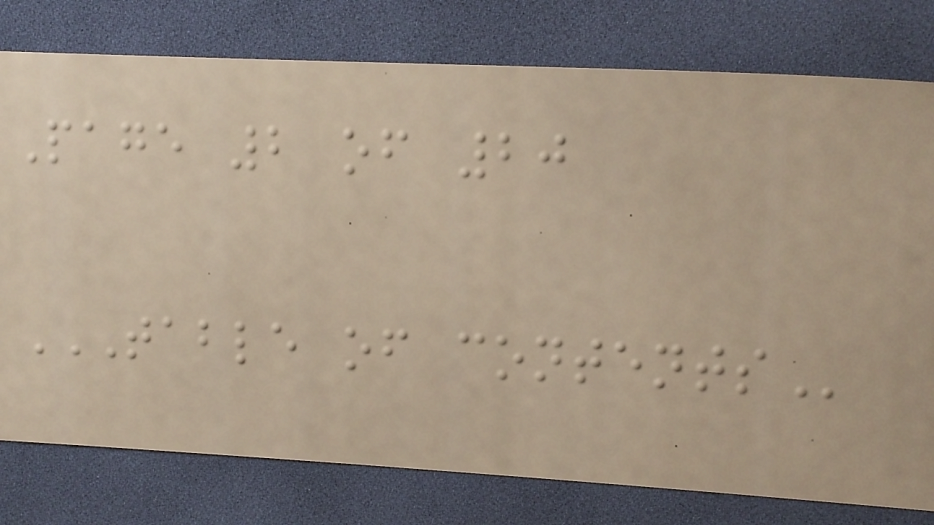Page 2 of 20
TABLE OF CONTENTS
